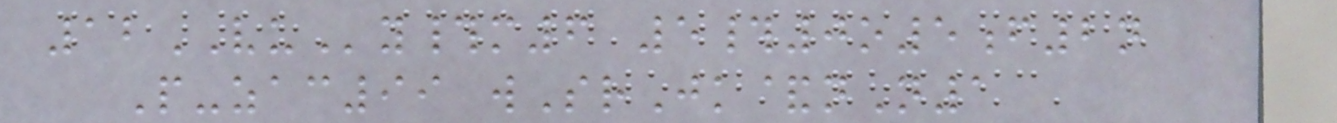12VUy#m6 5#0o5f2n
P-zac99 wSrJk&nN1
